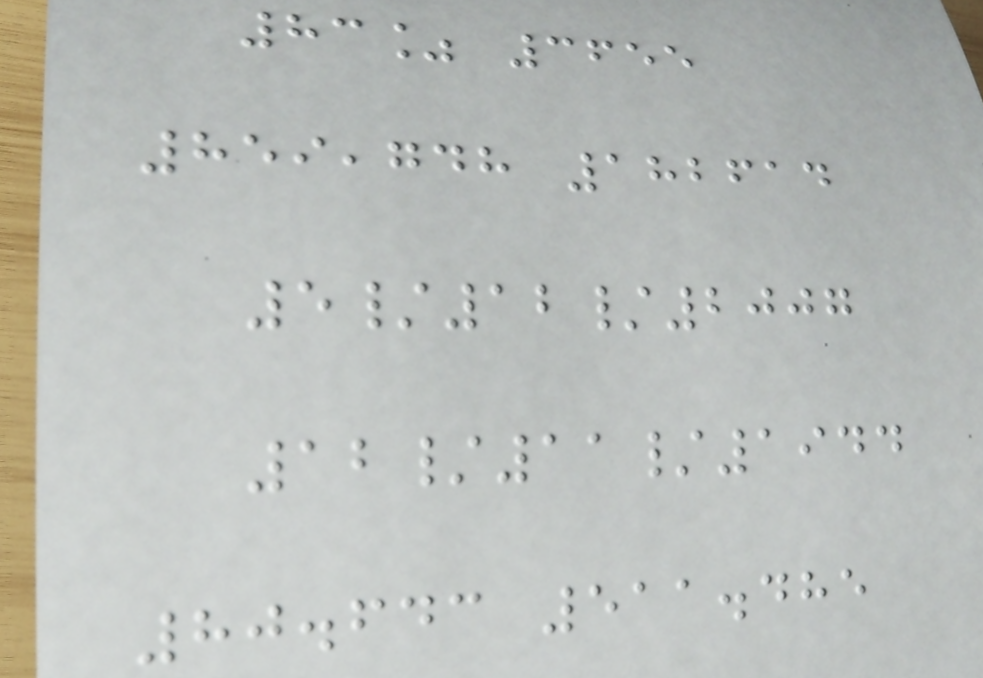83% 3655
859,748 182614
5/12/2007
12/11/1944
80.643 511.485
